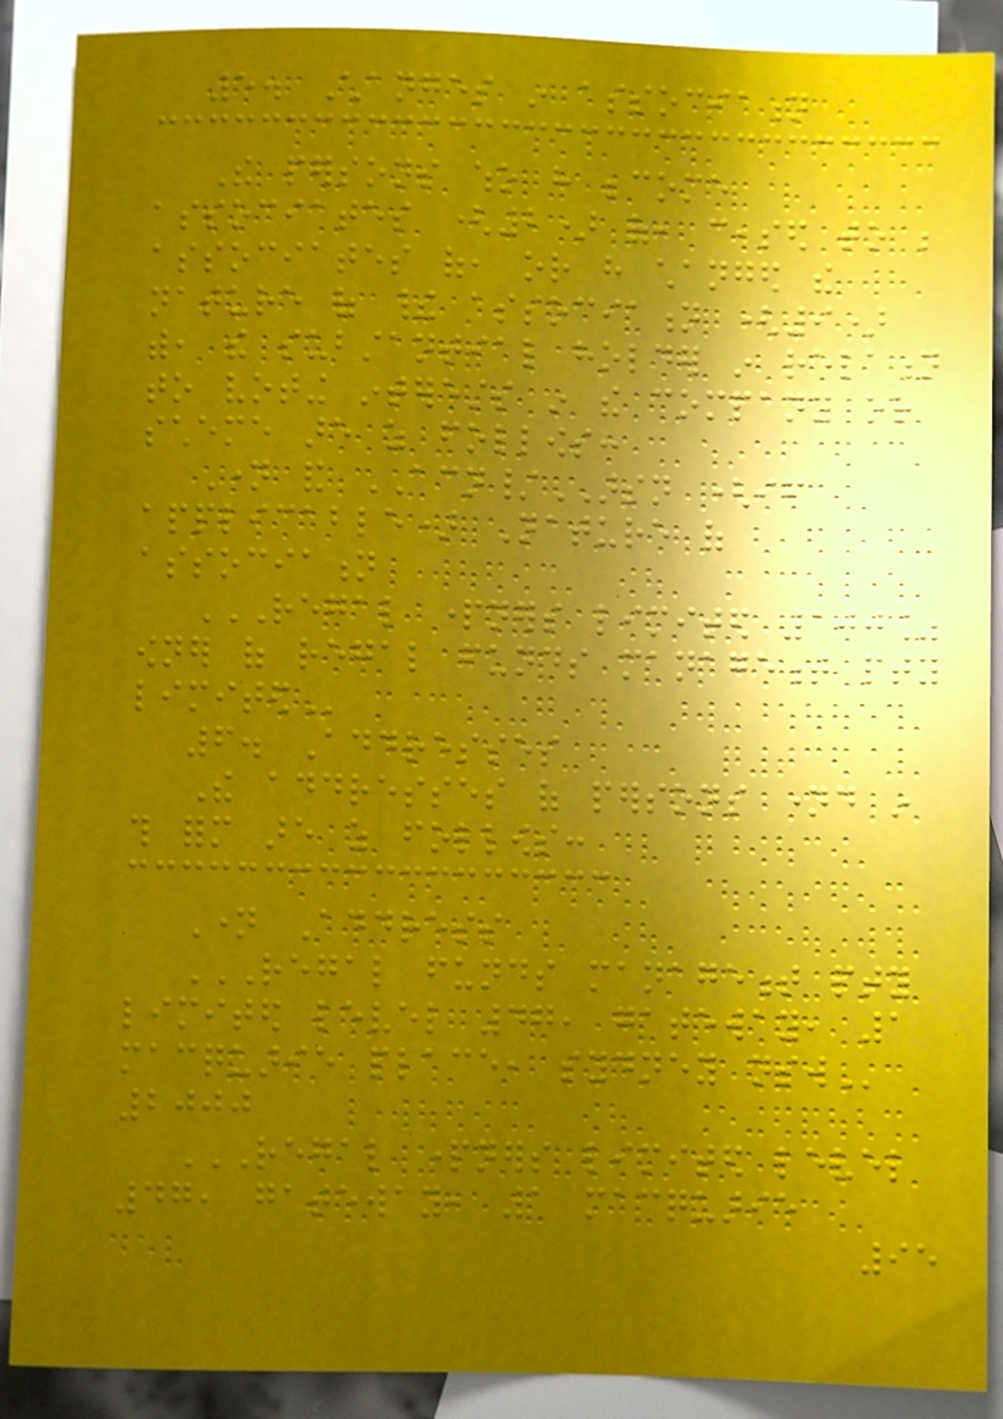5. Changes in association
The persons who have become
associates (2) of, ceased to be
associates of, or have changed the
nature of their association (9)
with, the substantial holder in relation
to voting interests in the company or
scheme are as follows:
Name and ACN/ARSN (if
applicable) Nature of
association
REGAL PARTNERS LIMITED 100%
OWNER OF REGAL FUNDS MANAGEMENT PTY
LIMITED
6. Addresses
The addresses of persons named in
this form are as follows:
Name Address
REGAL FUNDS MANAGEMENT PTY
LIMITED LEVEL 47, GATEWAY, 1
MACQUARIE PLACE, SYDNEY NSW
2000
REGAL PARTNERS LIMITED LEVEL
47, GATEWAY, 1 MACQUARIE
95
